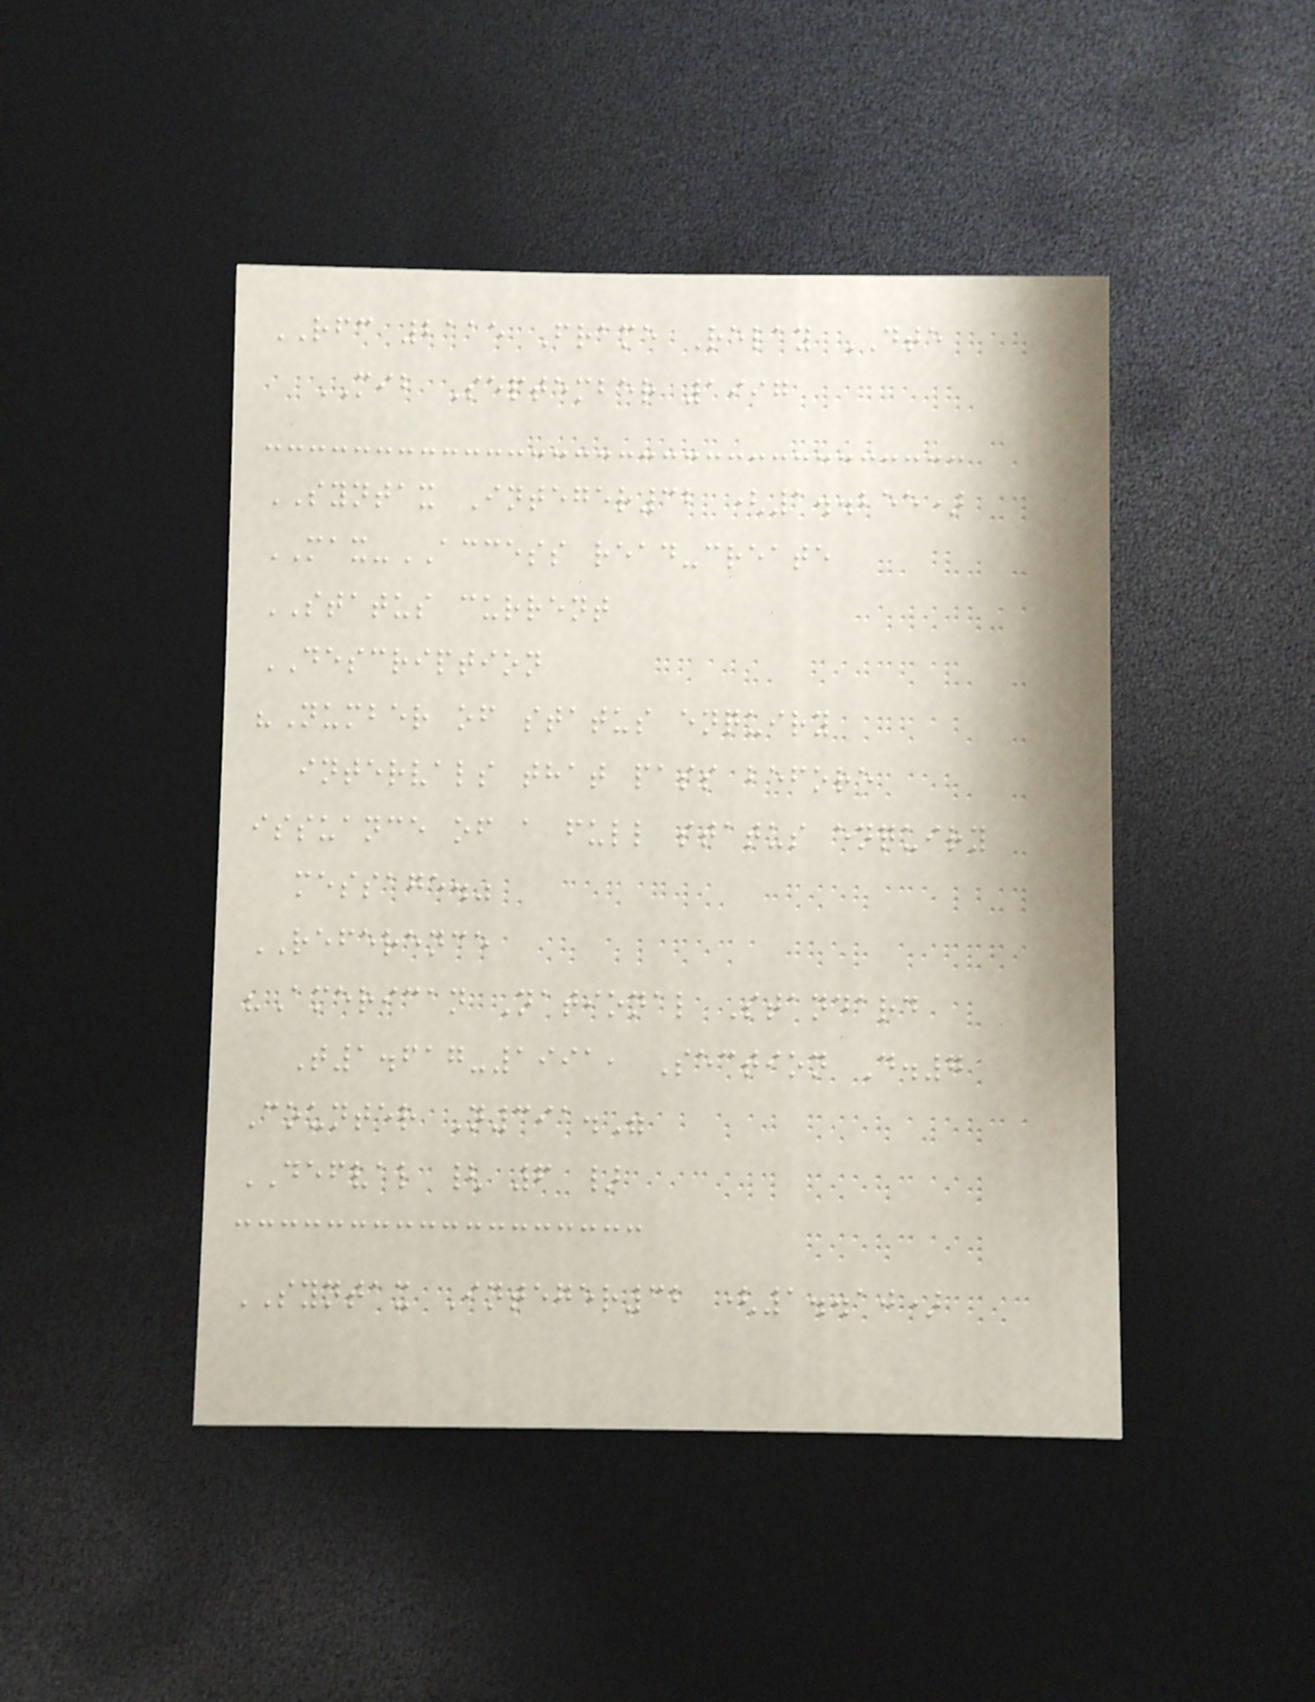RFC 2115 Frame Relay DTE
MIB September 1997
SYNTAX Integer32 (1..255)
MAX-ACCESS read-create
STATUS current
DESCRIPTION
"Number of status enquiry
intervals that pass before
issuance of a full status enquiry
message."
REFERENCE
"American National Standard
T1.617-1991, Section D.7
Counter N391."
DEFVAL { 6 }
SYNTAX Integer32 (1..10)
